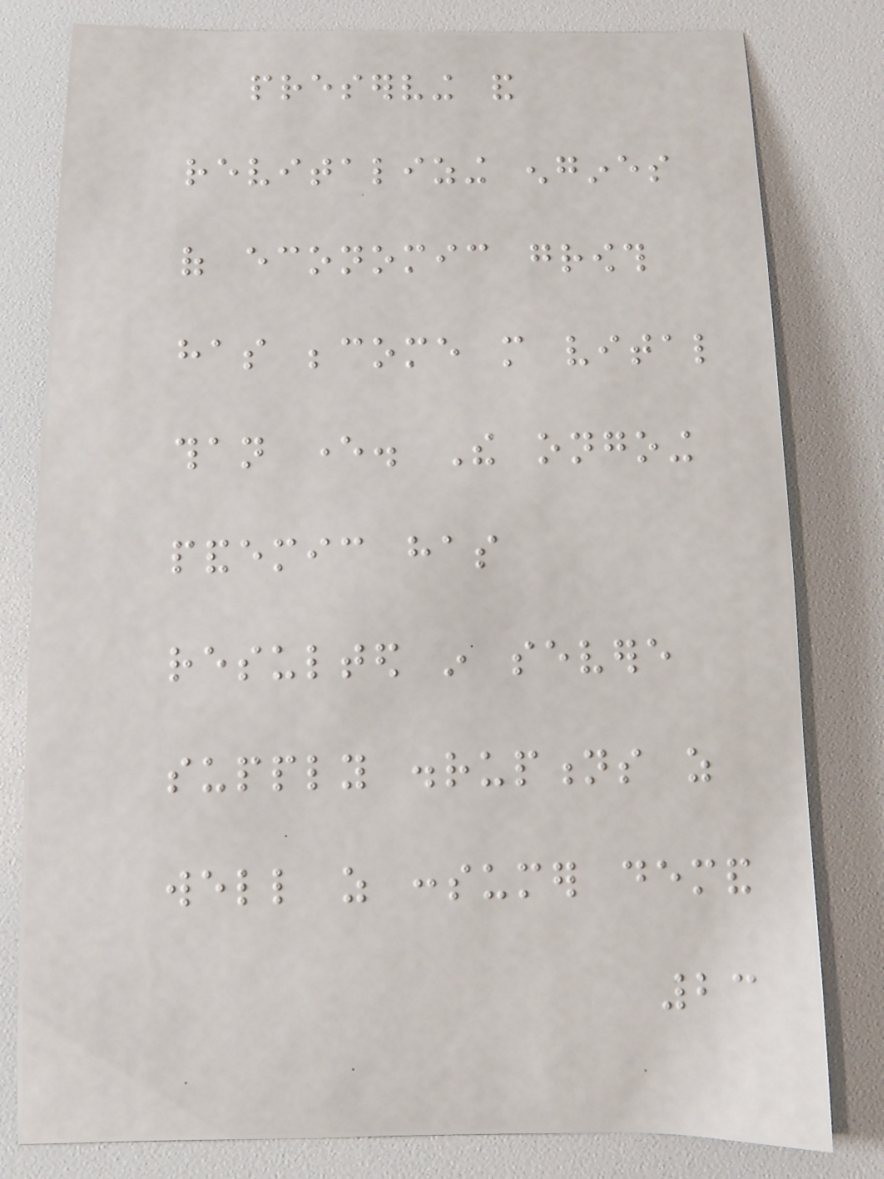preserving and
revitalizing engines
of economic growth
has become more vital
than ever. The ongoing
pandemic has
resulted in severe
supply disruptions as
well as consumer demand
23
